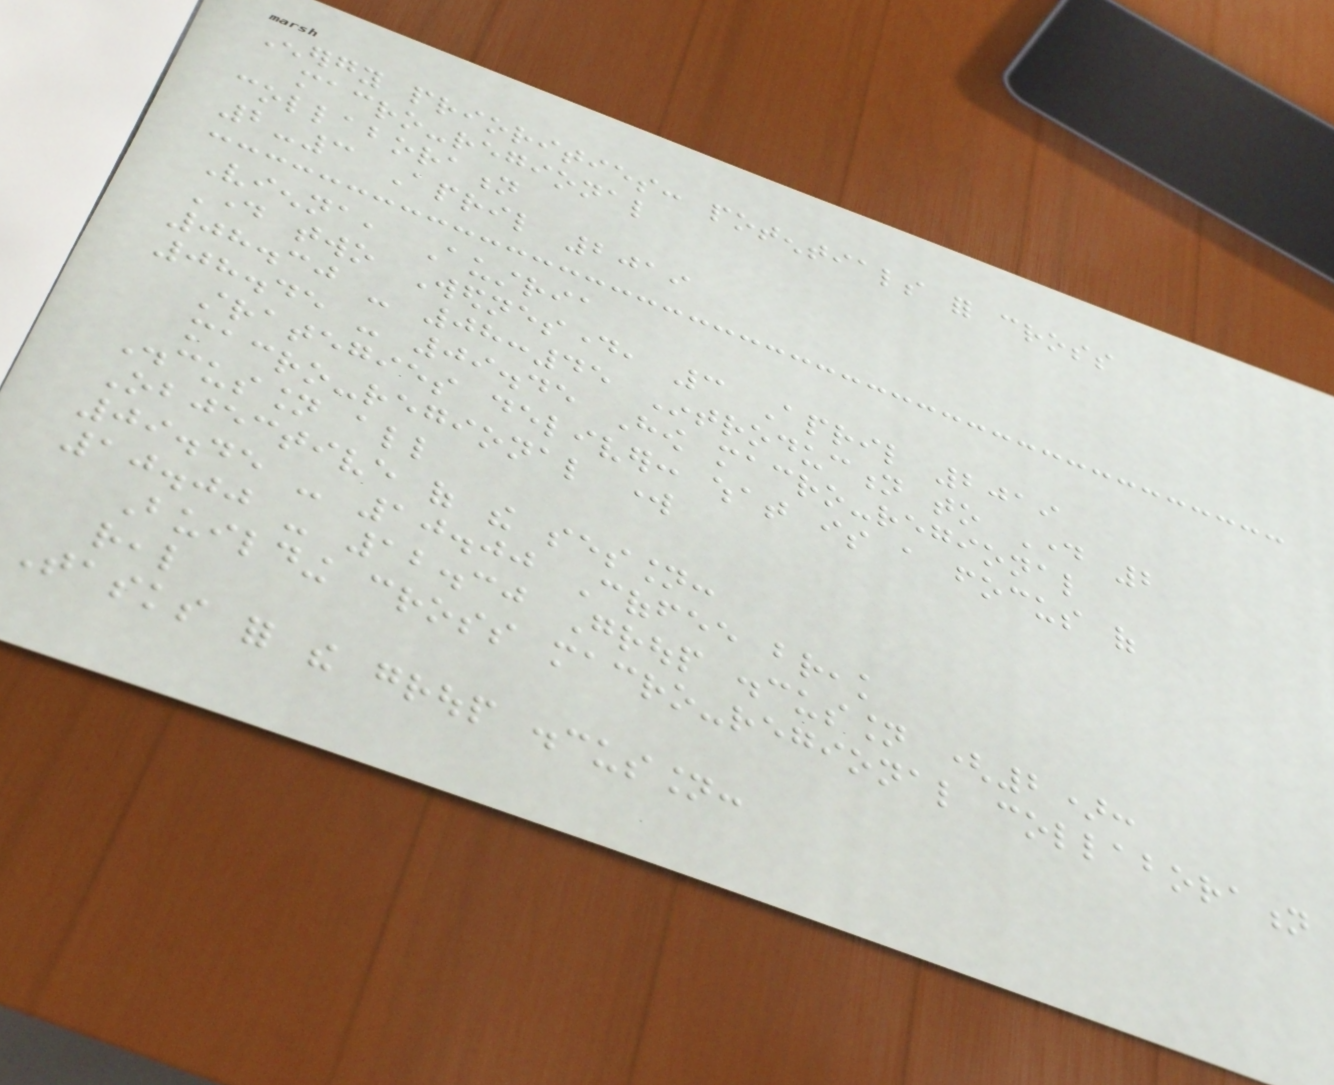Energy priorities: potentials for cross
macro-regional
collaboration
2-3 April 2019
Vienna, Austria
Day two Wednesday, 3 April 2019
08.30 - 08:45 Introduction to Day 2
08.45 - 09.45 How macro-regional
strategies deliver: what is a focus of
macro-regional work
Discussion all
Objective of the session:
09.45 - 10.00 Coffee break
10.00 - 12.30 Group discussion (2):
Building cross macro-regional collaboration
real
Tasks for the group discussion:
